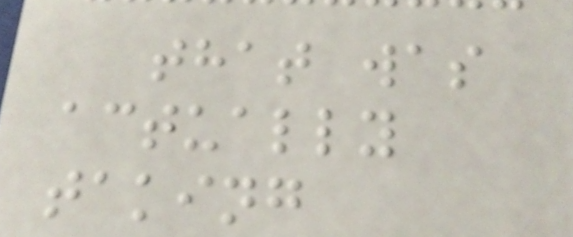that was
actually
taking
